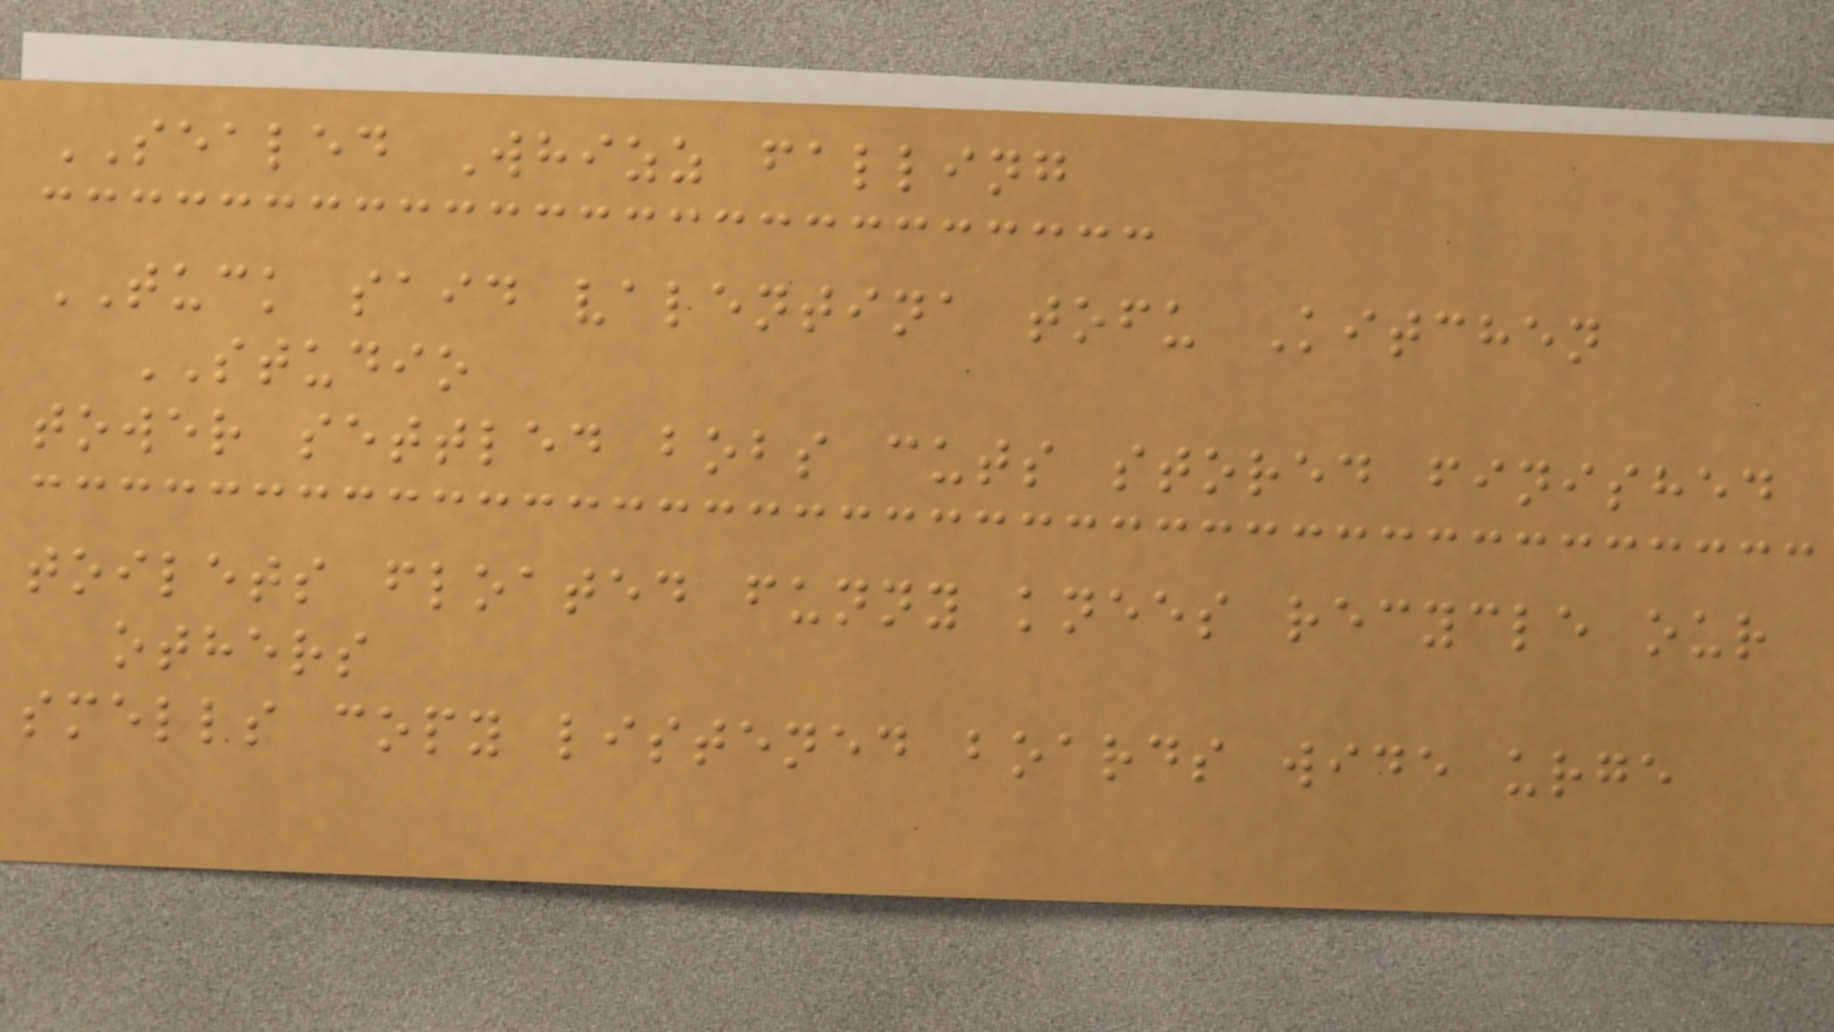SEALED Whizz falling
TUCK said valentina tofu Kitchen
STUDIO
tower settled bobs cuts stored finished
toilets floated funny knees recycle our
others
smells copy listened boards wide urge
